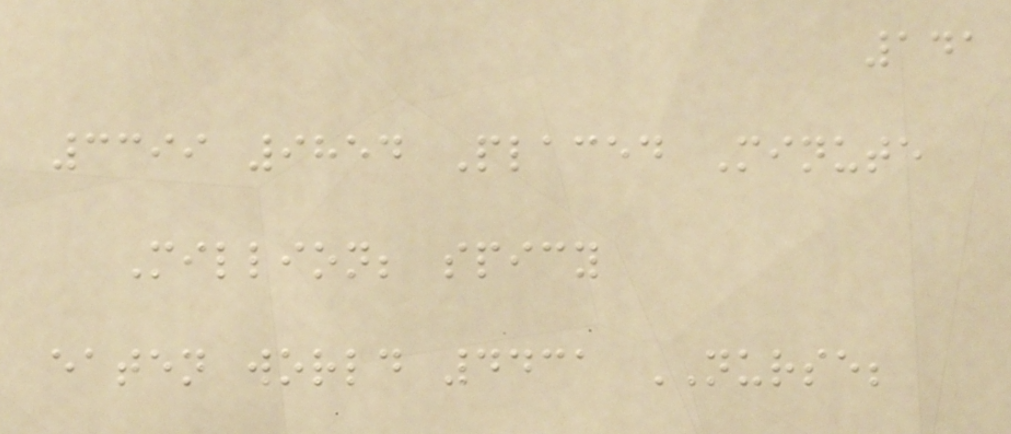141
3399 9854 Placed Minute
Million; spicy
eaten world 4431 NURSE;
